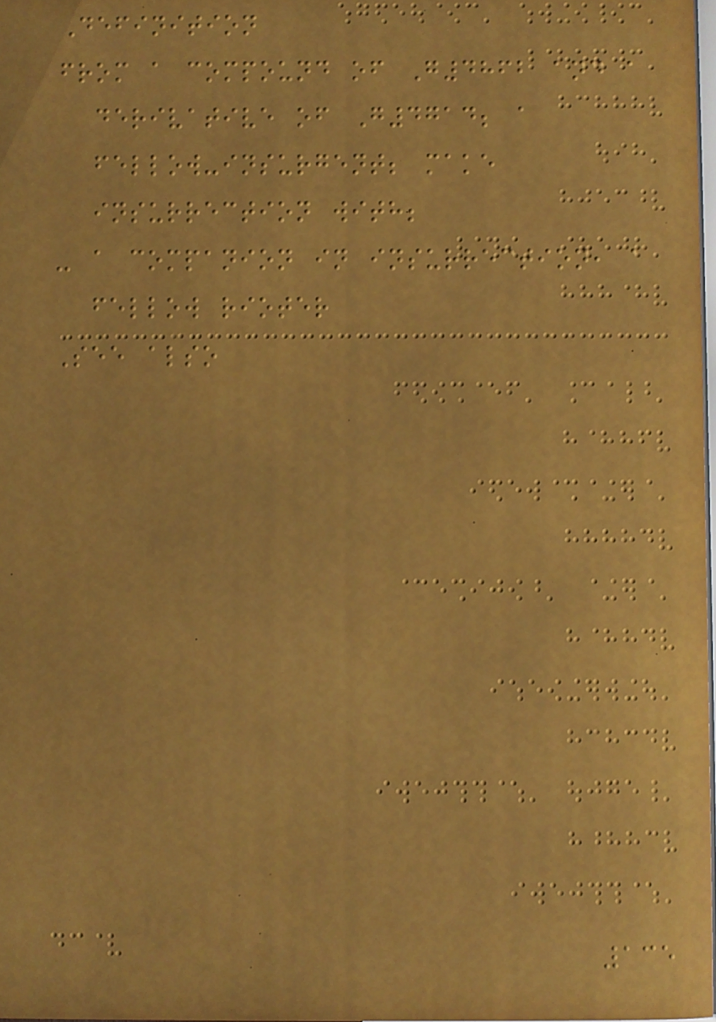Definition
from a compound of G4862 and a
derivative of G4714; a
fellow-insurgent; make
insurrection with;
- a companion in insurrection, a
fellow rioter
See also
135
